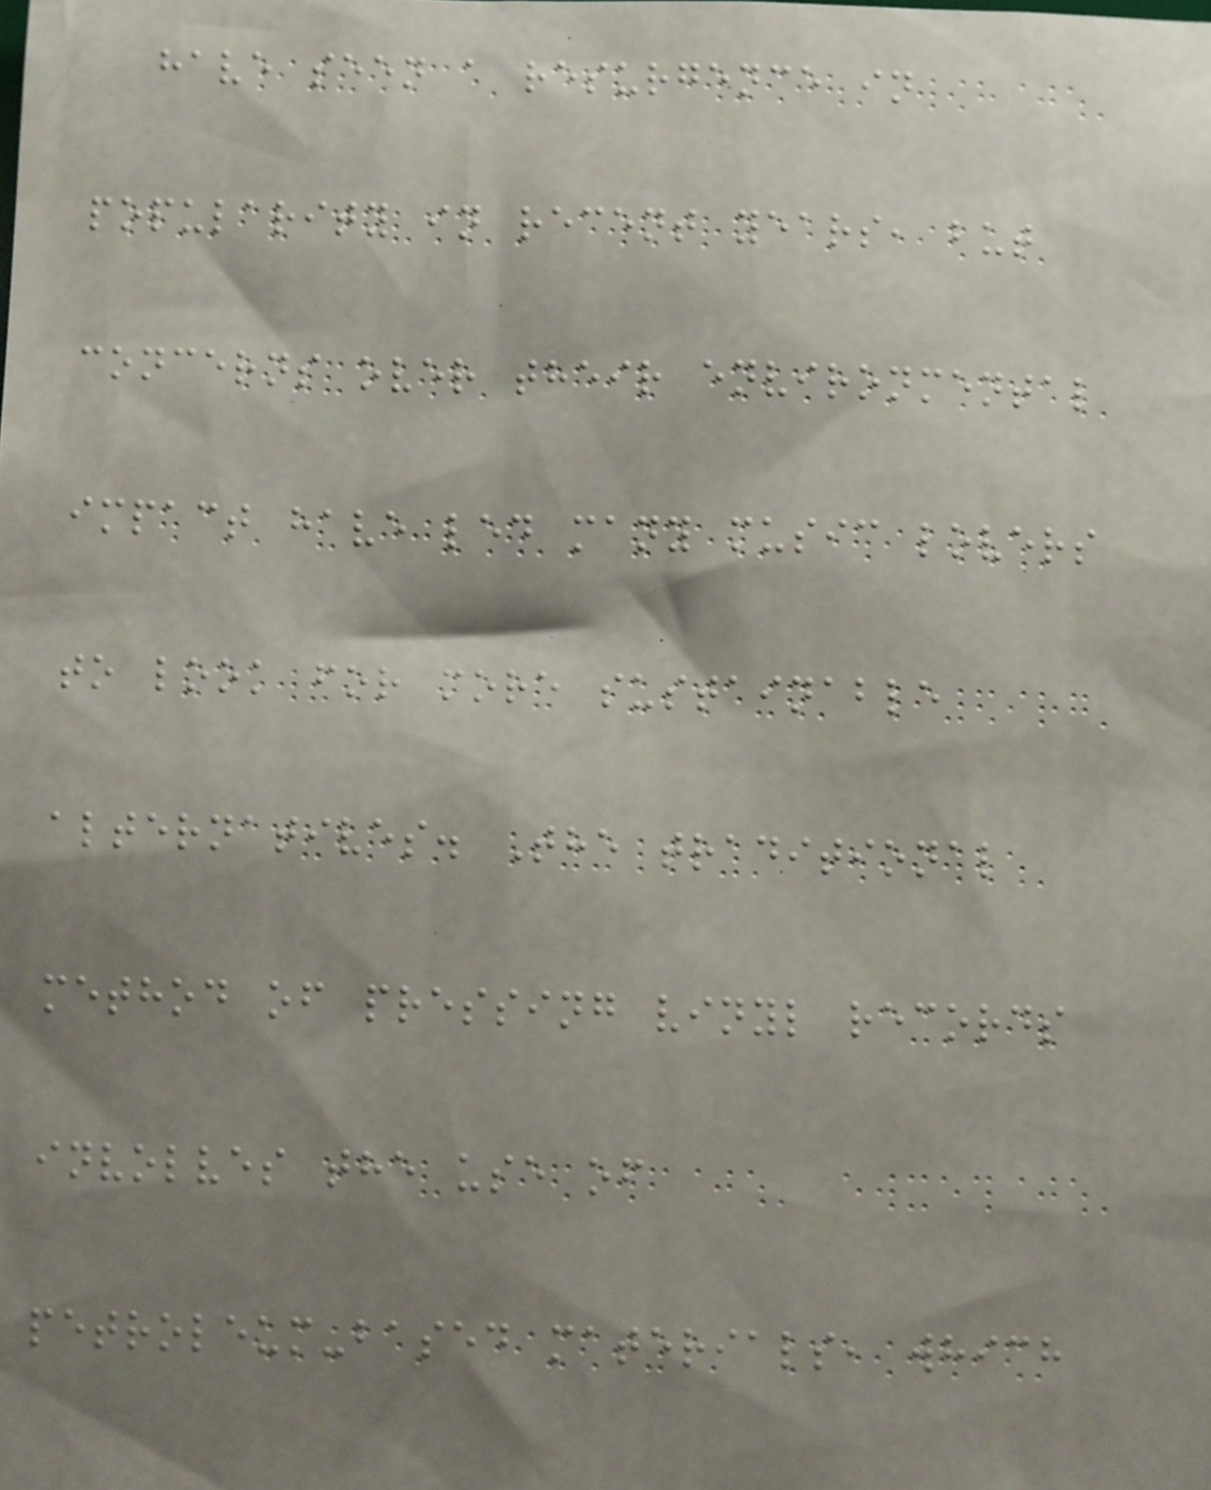have seen a resurgence in
popularity in recent years, but
concerns over their environmental
impact have led many music lovers
to look for more sustainable
alternatives. The traditional
method of pressing vinyl records
involves the use of
petroleum-based materials, which
